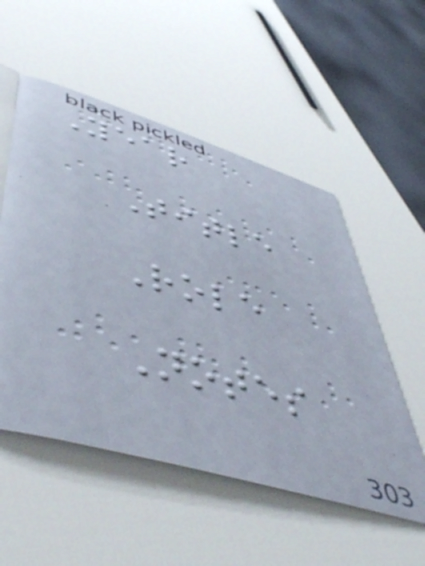Year
Title
Role
Notes
